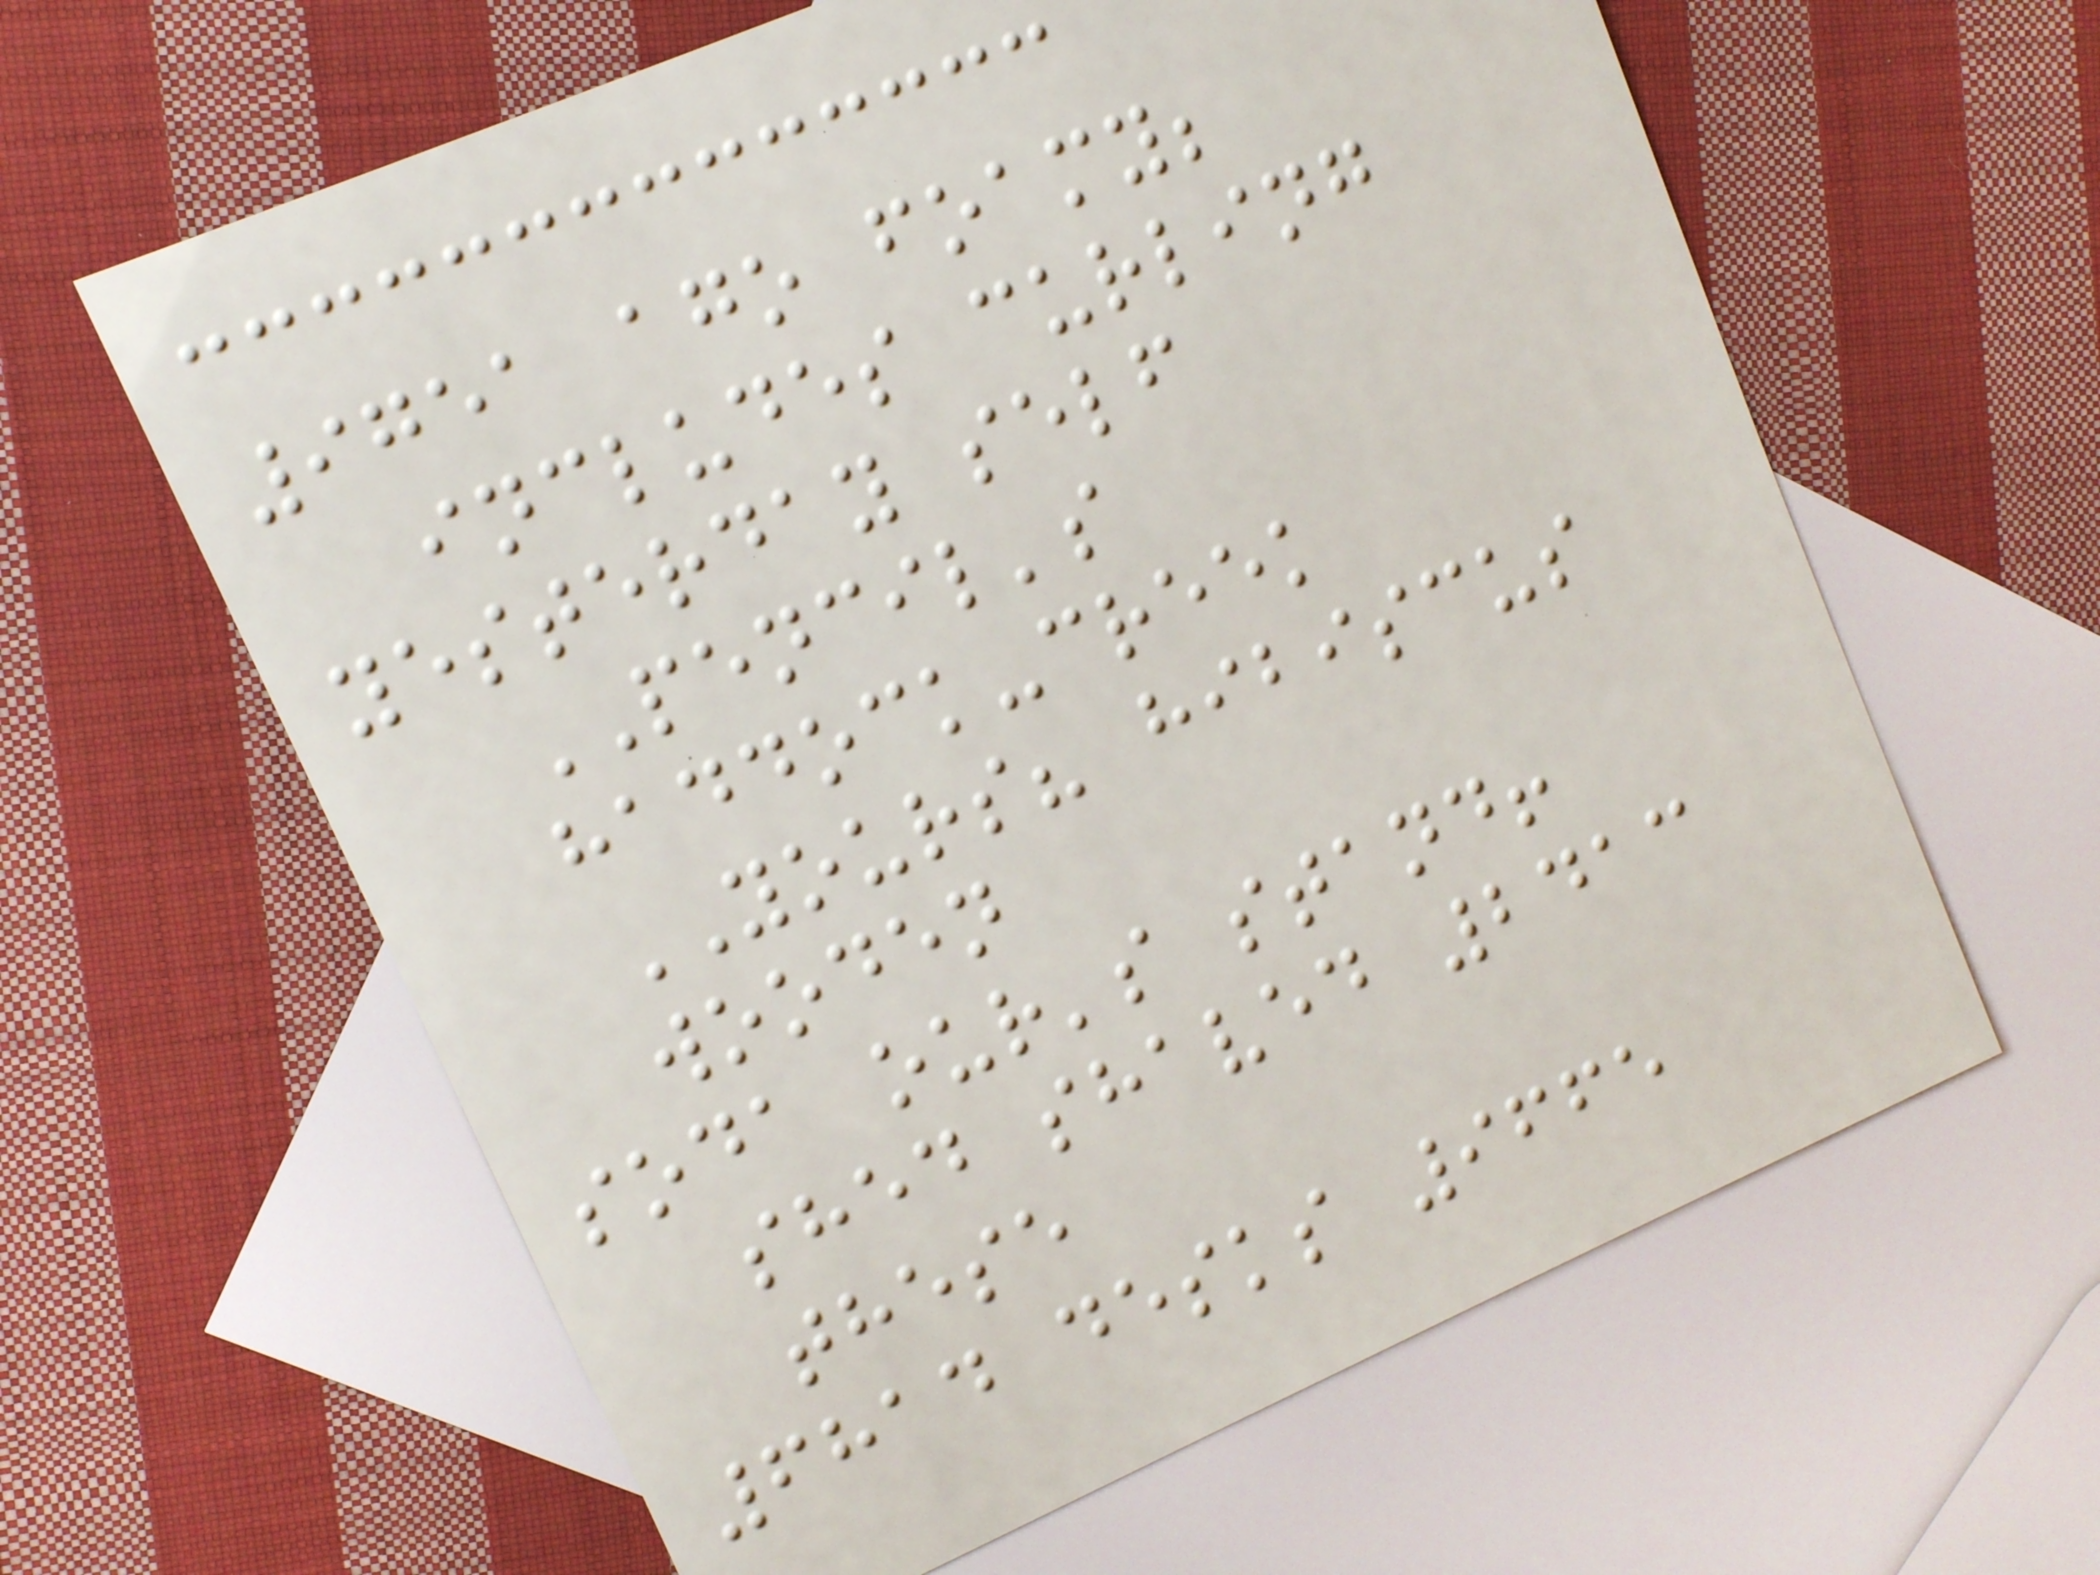9751 ago foamy;
includes curling
yesterday self
PENCIL's
haddock-creek
YOURS? hibiscus
wooden
soda our's stand!
shed shaved 2413
these
6814 desks 9665
